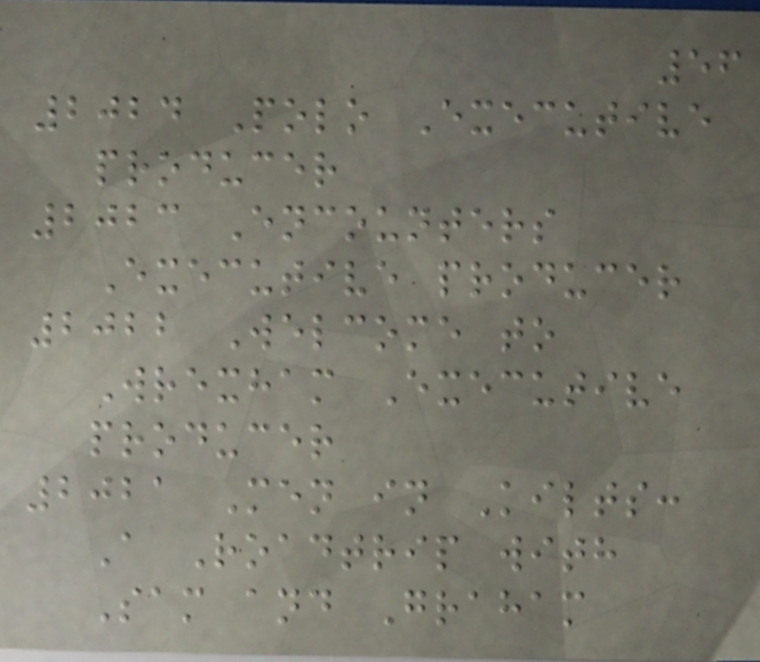56
2024 Polo Executive
producer
2023 Encounters
Executive producer
2022 Welcome to
Wrexham Executive
producer
2021 Men in Kilts:
A Roadtrip with
Sam and Graham
